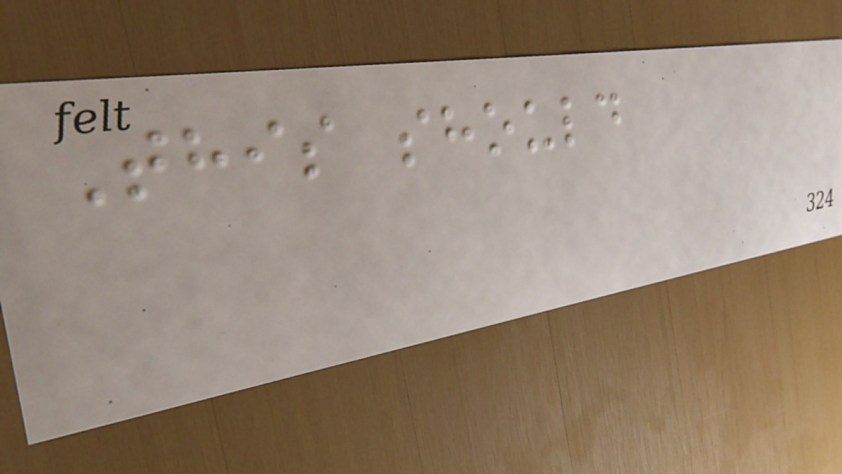This should
